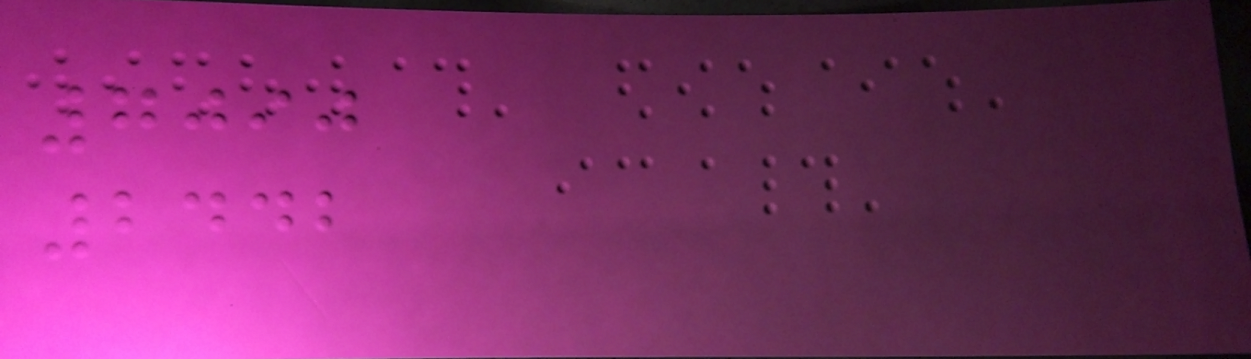7090
2442
